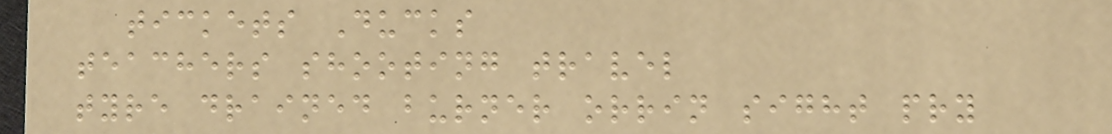tickets Ducks
teachers shooting travel
tyre drained burner orrin sight pry
